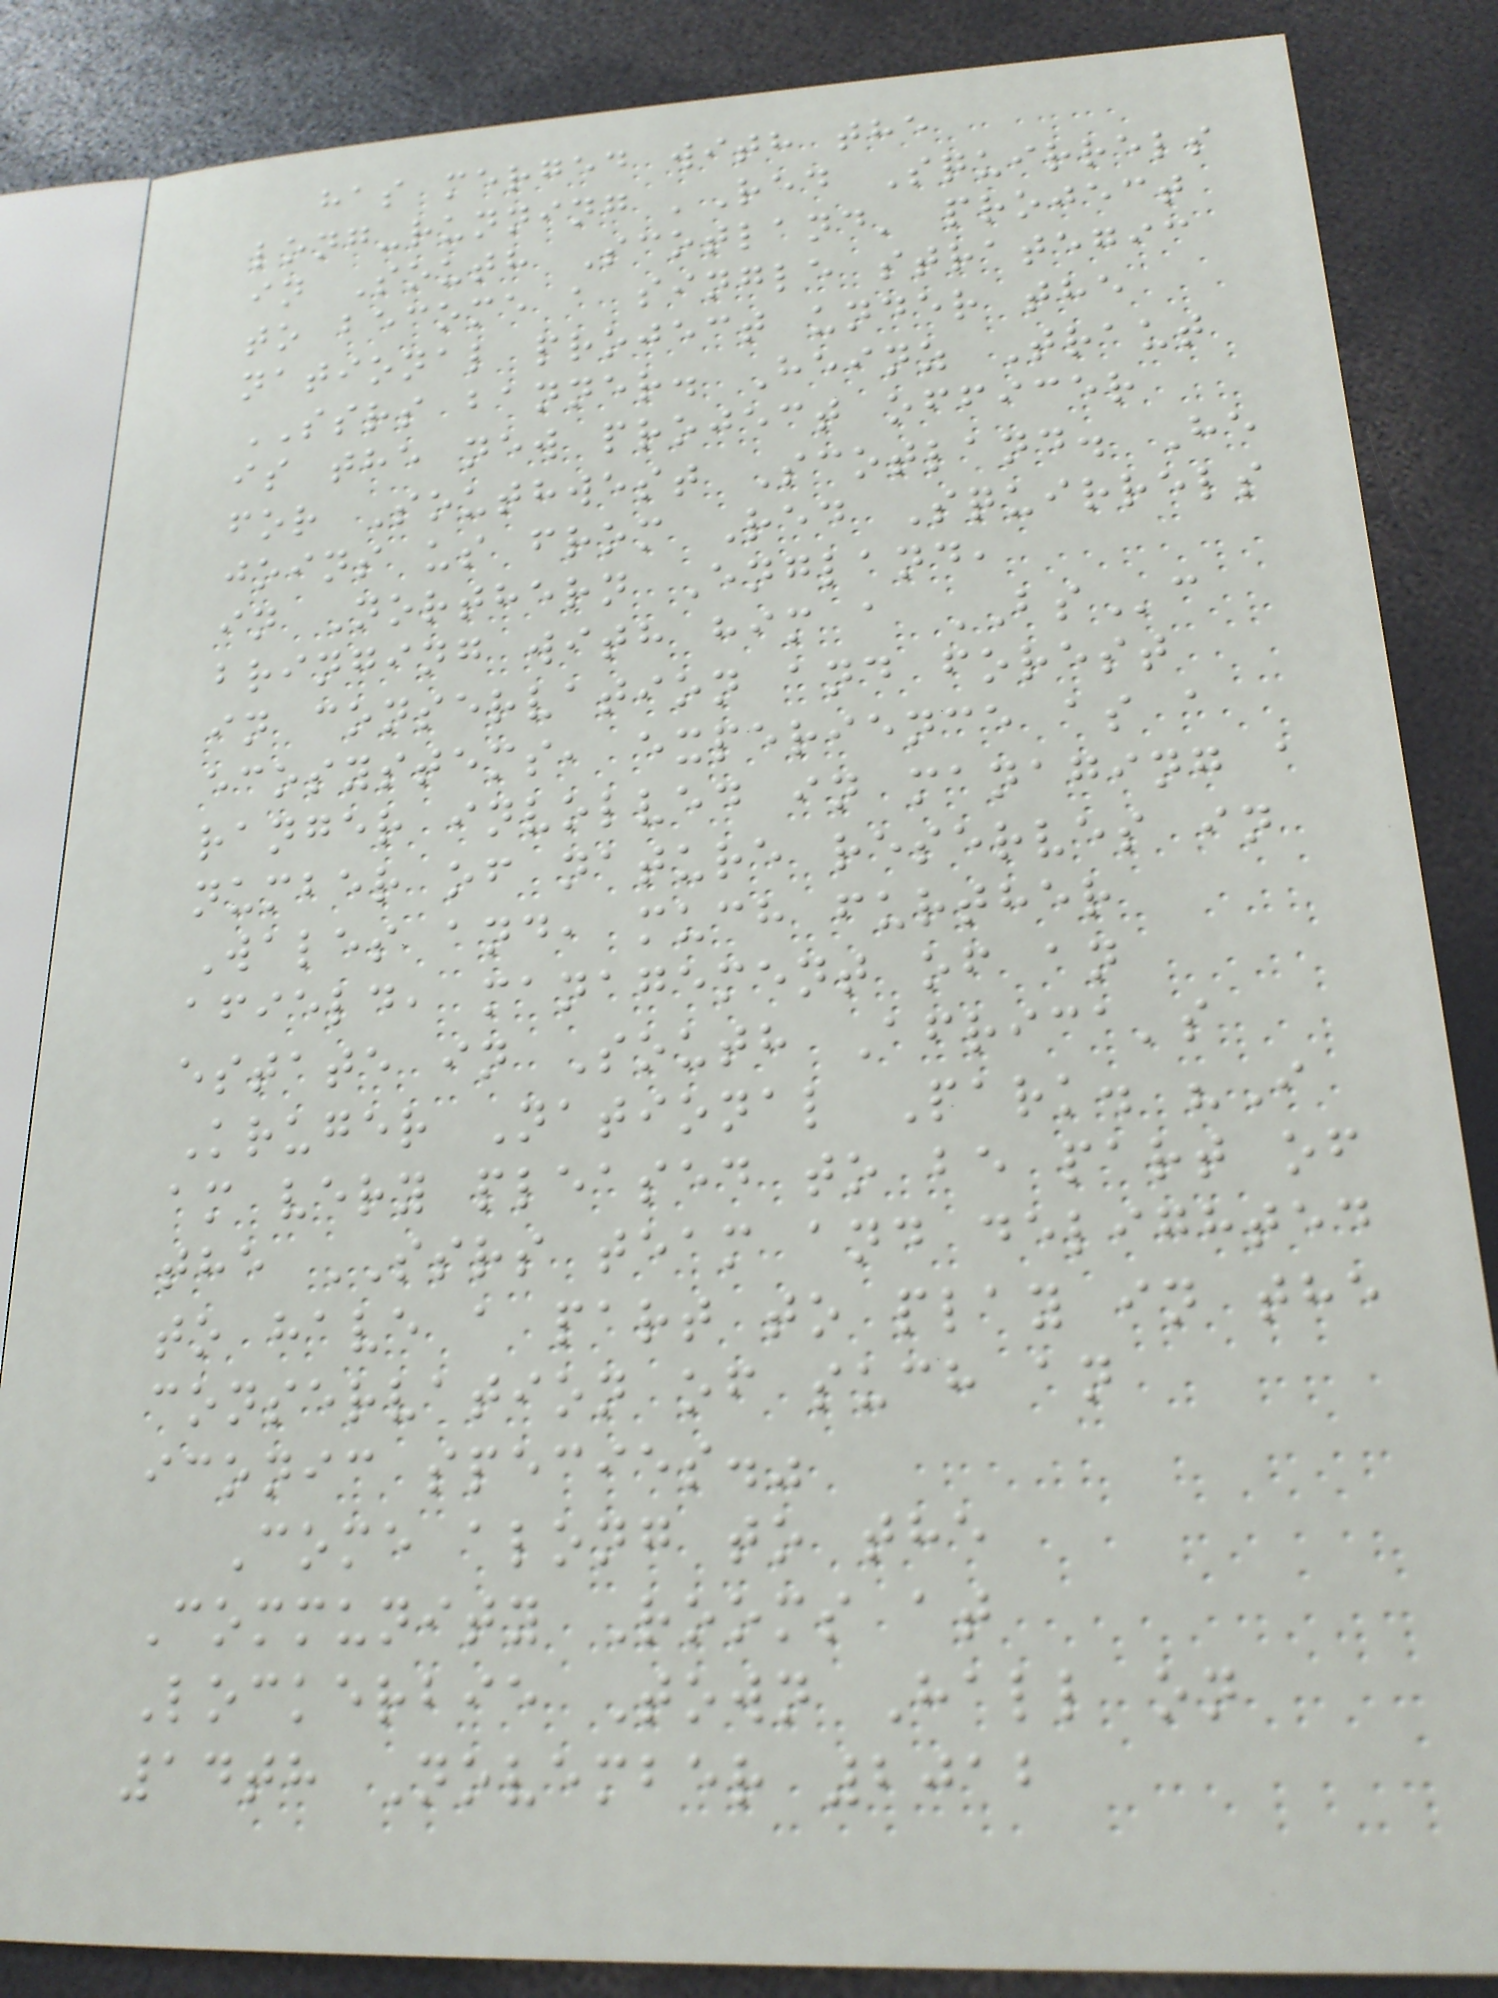has merged with the
long-running 'Red Squirrels
in South Scotland' project
to become a single strategic
national project under the
SSRS banner. Heinz Traut
is the new project officer
for Southwest Scotland. He
joins us from Red Squirrels
in Northern England,
bringing with him a BSc
in conservation and forest
ecosystems, experience as a
ranger involved in managing a
number of nature reserves in
Wales and, much further
afield, management of an
estate in South Africa's
Kruger National Park. "I
am very pleased to be part of
the SSRS team and delighted
to have a part to play in the
conservation of such an
iconic species."
Come along to the
Community Rooms at
Lockerbie Town Hall on
14th November 2012
